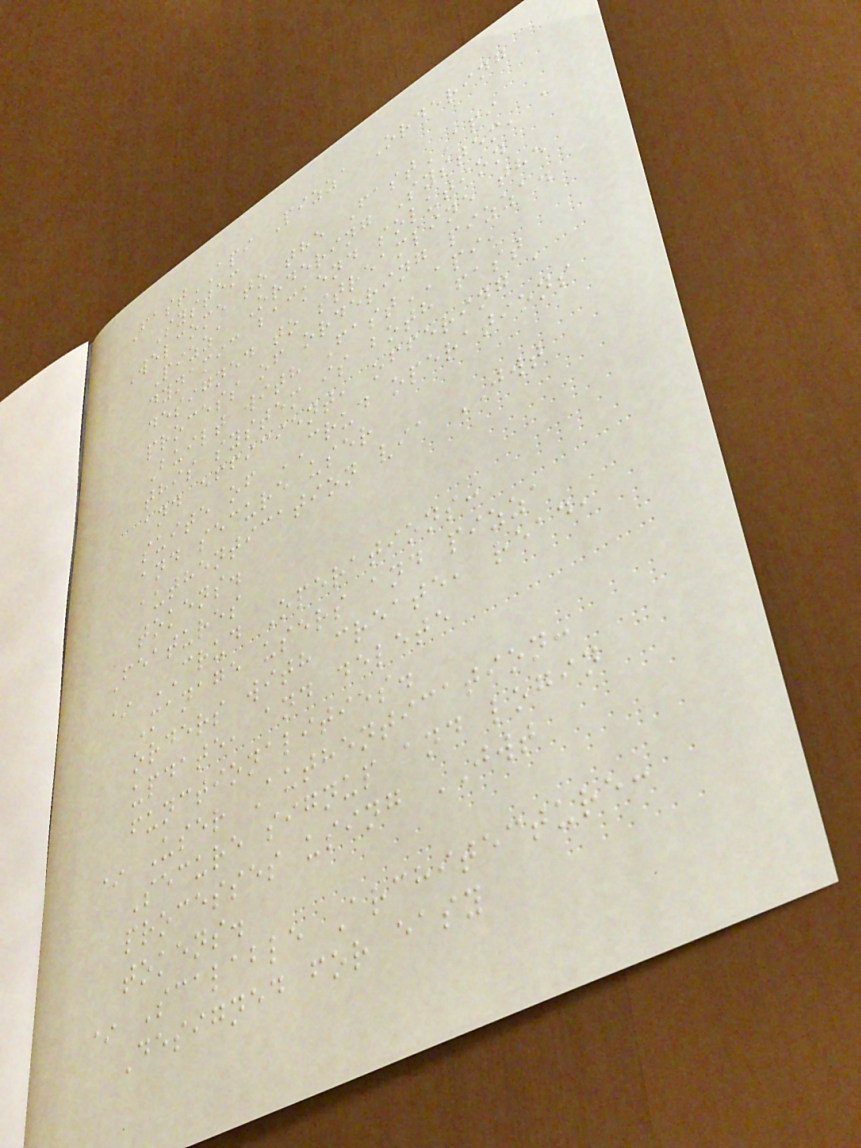FastAPI Pizza Ordering
System
Welcome to the FastAPI
Pizza Ordering System, a
dynamic backend solution
designed to streamline the
process of ordering pizza.
Built with FastAPI,
this system is both fast
and efficient, offering a
suite of CRUD operations
and secure user
authentication via JWT
tokens.
Features
* CRUD Operations:
Manage users and pizza
orders with create, read,
update, and delete
functionalities.
* User Authentication:
Secure signup and login
processes using JWT
tokens.
* Scalable Architecture:
Designed for easy
